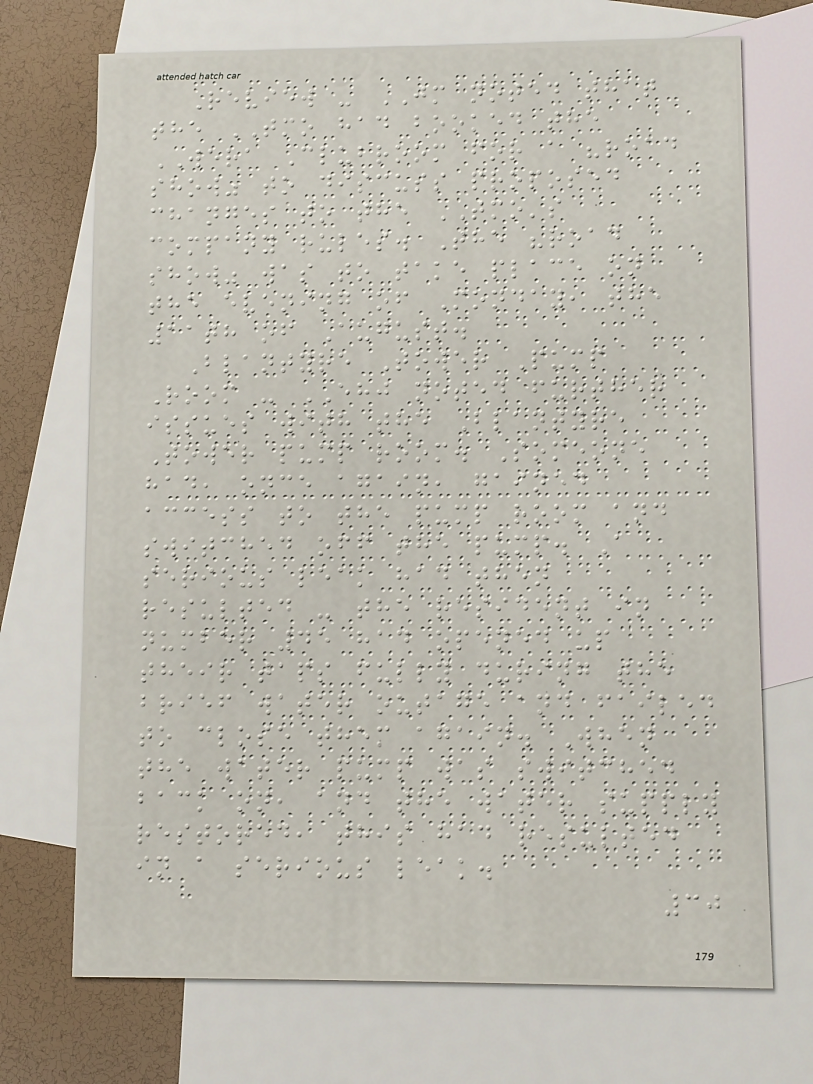Review - JM noted that
the TMO had booked the
WERA Clubroom for a "road
show" to discuss proposed
changes to the TMO's
company rules. The "road
show" was to take place on
the evening of Monday, the
11th of August.
Blantyre Tower Pump
Room - EHJ noted further
issues with the Blantyre
Tower pump room. Someone
had, once again, gained
access to the pump room and
switched off the pump. A
serious leak had then
resulted - the resident in
number 45 had opened up
their taps fully during the
brief water outage and failed
to close them again. When
the water pump was switched
back on, and the water supply
restored, this had resulted
in a serious leak.
30
